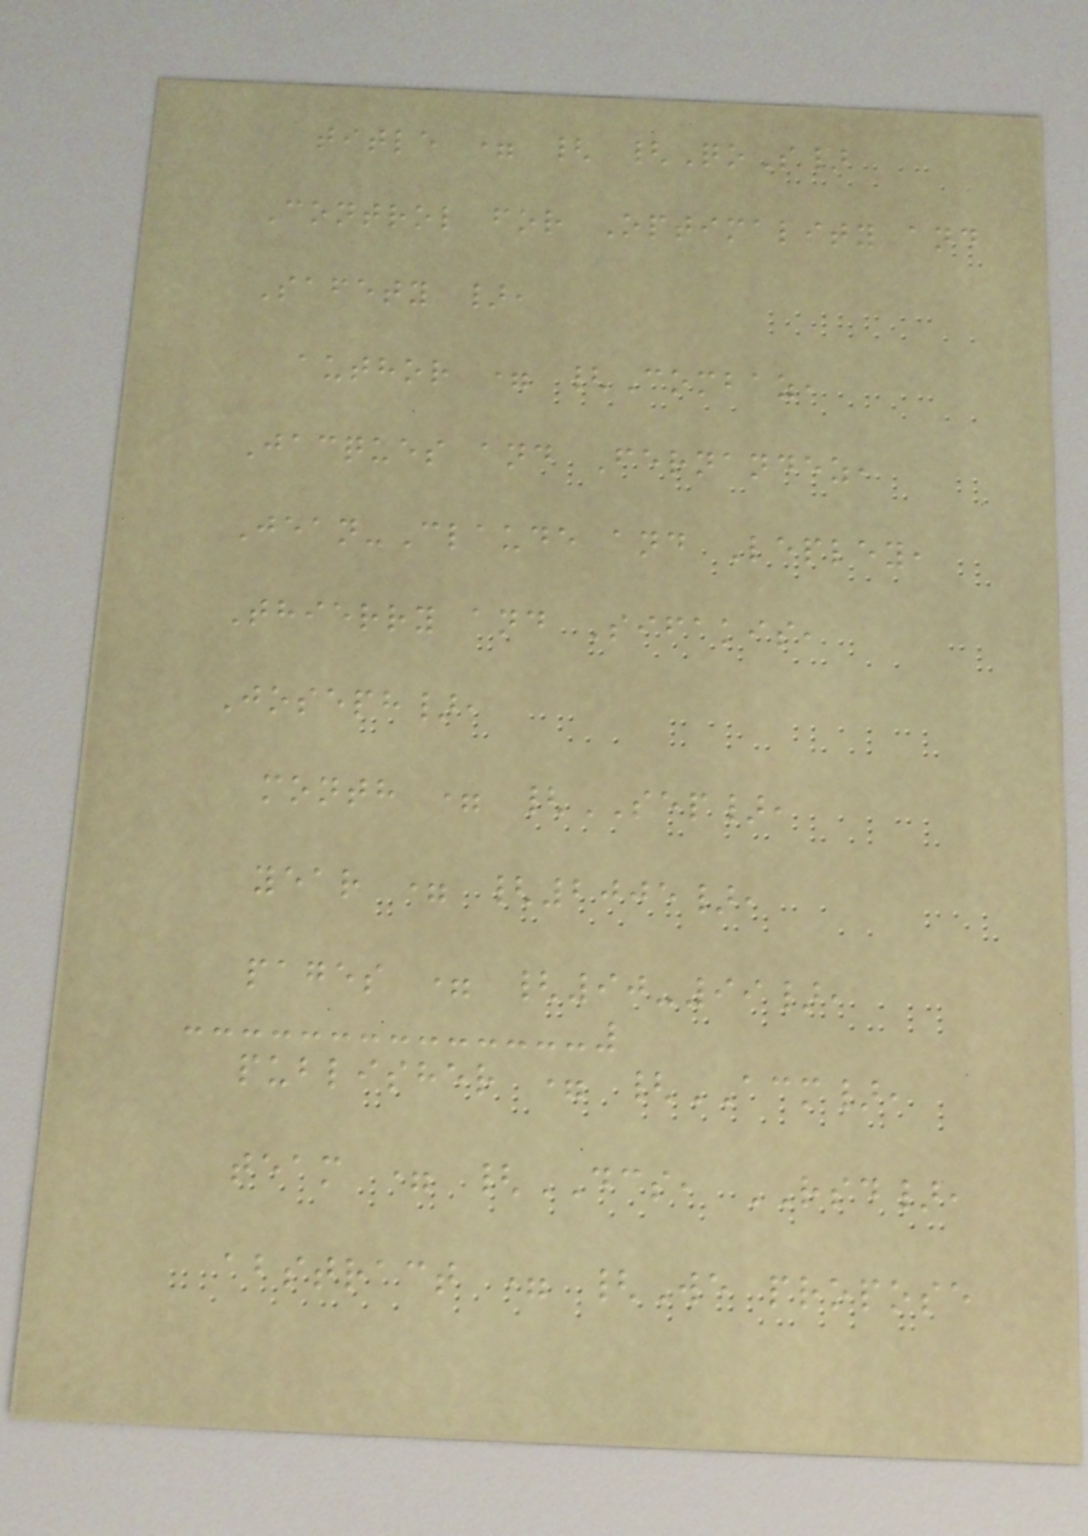title = { {QoS}
Control for Optimality and
Safety },
author = {Combaz,
Jacques and Fernandez,
Jean-Claude and Lepley,
Thierry and Sifakis,
Joseph},
month = {SEP},
year = {2005},
pages = {90-99},
publisher = {ACM},
team = {DCS, RSD},
abstract = {We propose
